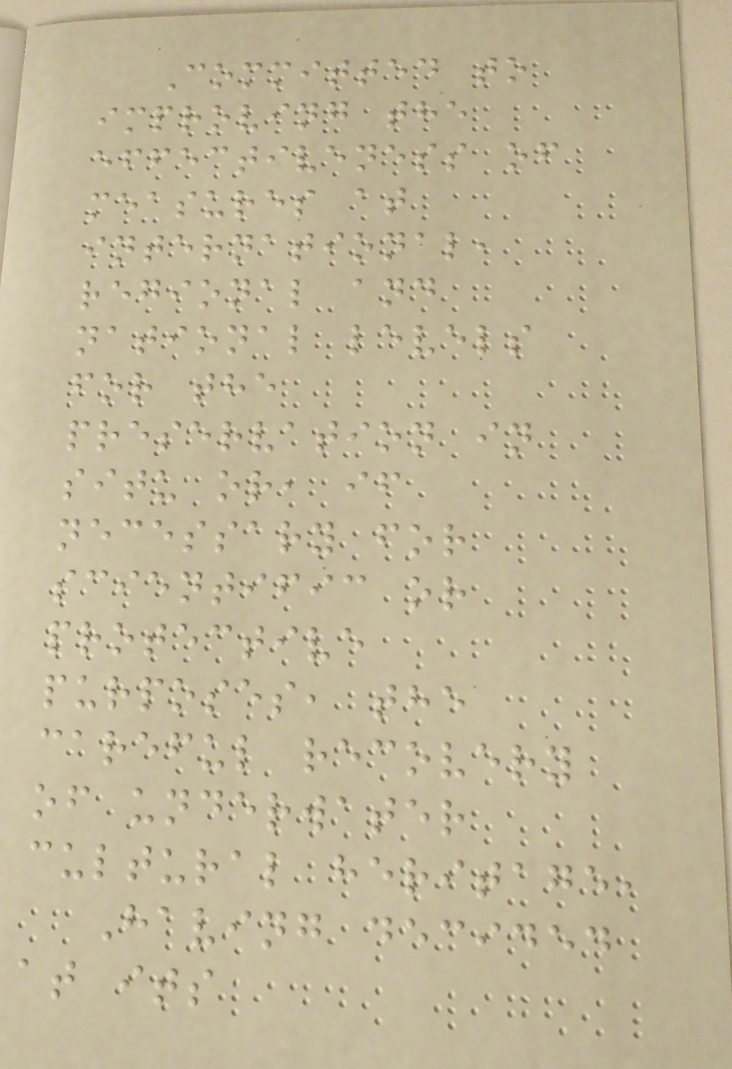Committed to
improving the
effectiveness of
measures at
international,
regional and
national levels
for the
preservation in
situ or, if
necessary for
scientific or
protective
purposes, the
careful recovery
of underwater
cultural heritage,
Having decided
at its
